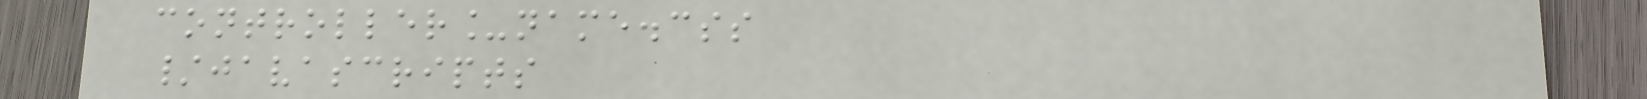controller_name.css
/javascripts
